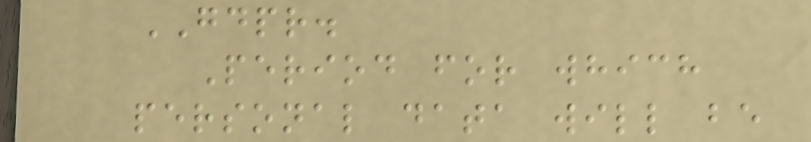GDPR.
Period for which
personal data will be
